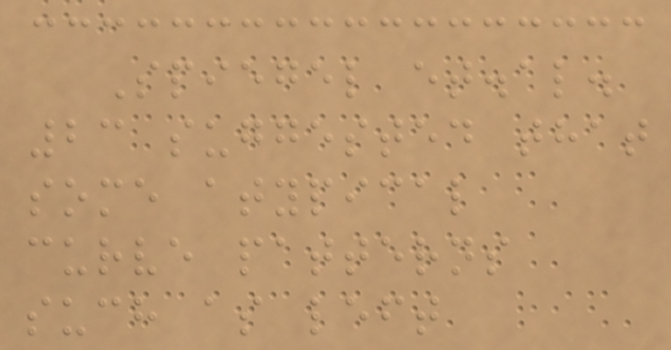Spiegel et.al.
23 suggested that
some atypical
curve patterns
such as left
